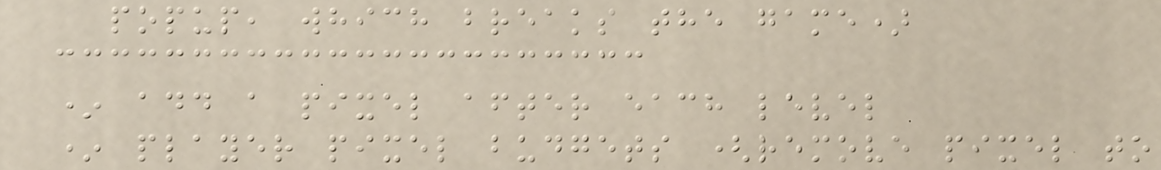popup, which breaks the game)
* add a pixel after each level
* player pixel budgets (remove pixel to
